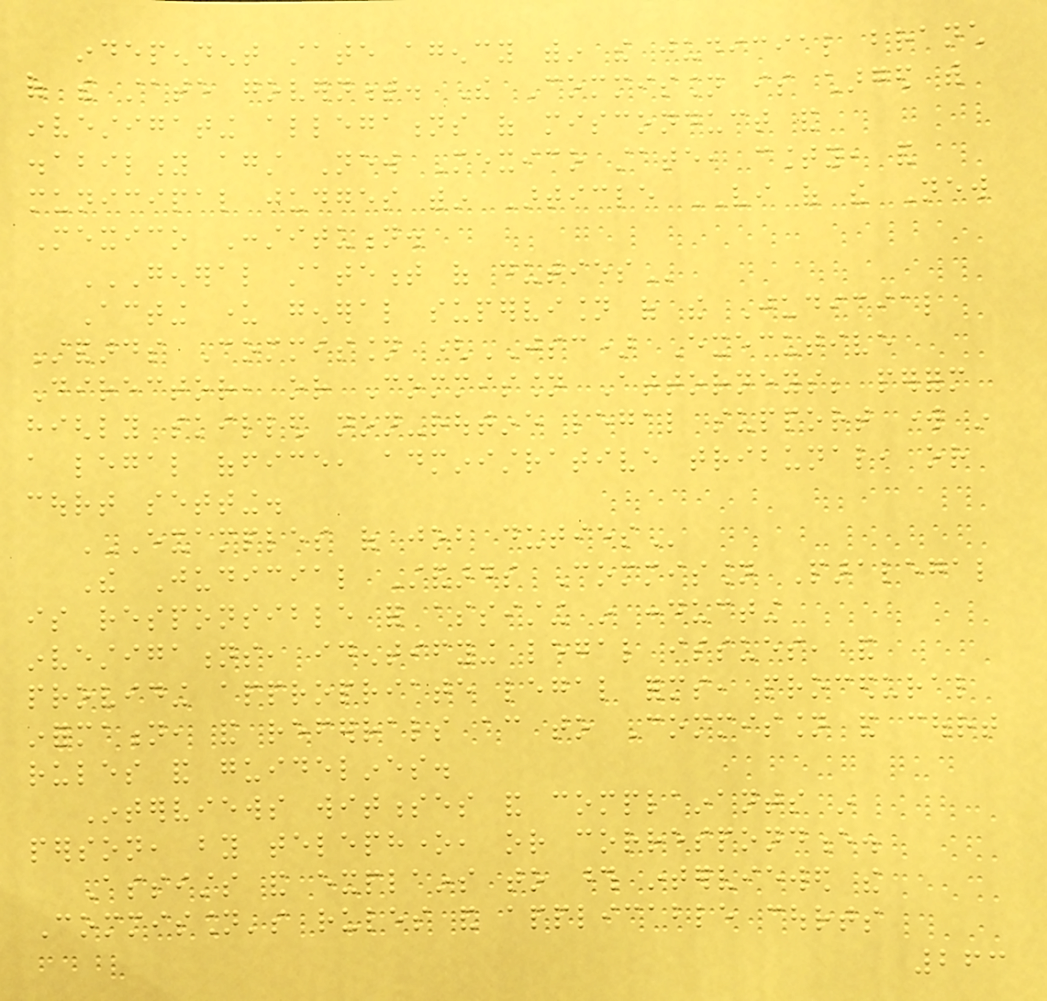independent state agency within the judicial branch
of the state government. The Commission is charged with
investigating allegations of misconduct and
disability against New Mexico state, county, and
municipal judges within Article VI of the New
Mexico Constitution.
GENERAL STATEMENT OF DUTIES
Acting under general supervision of the Judicial
Standards Commission (JSC) Executive
Director, or Commission Attorneys; perform
highly skilled non-routine legal support work in
a legal office, administrative tribunal, or
court setting.
EXAMPLES OF JOB DUTIES
The Judicial Standards Commission Paralegal
is responsible for assisting in conducting
investigations, identifying legal issues, and
providing appropriate legal forms, procedural
information, and referrals according to Commission and court
rules and guidelines.
Interviews witnesses and complainants in
person, by telephone, or correspondence.
Assists and explains to those interviewed the
Commission's rules and applicable courts
263
